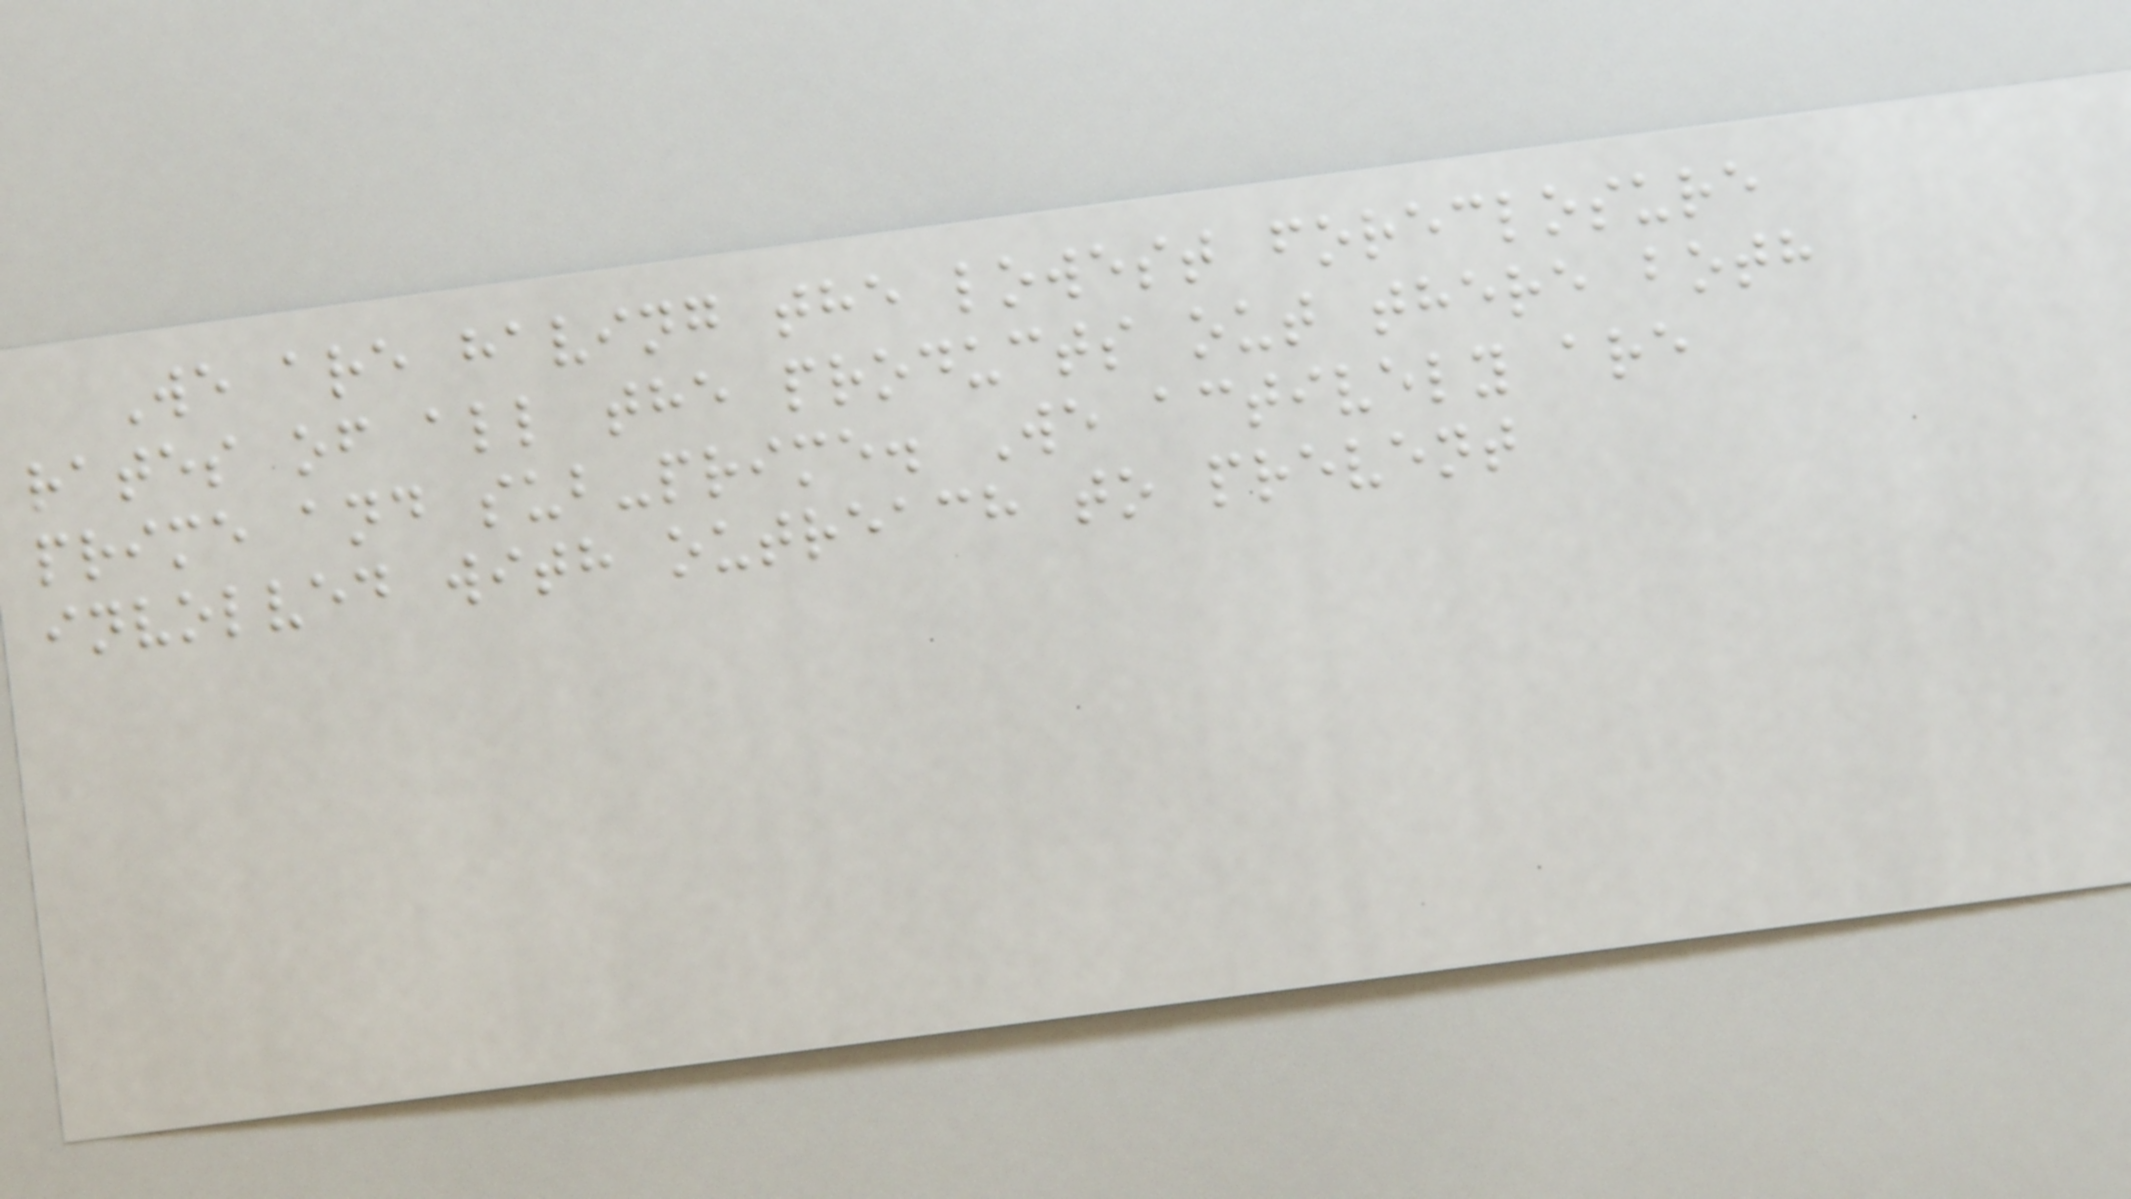We are having the lowest foreclosure
rates of all the products out there both
prime and sub-prime. We actively are
involved with outreach to prevent
